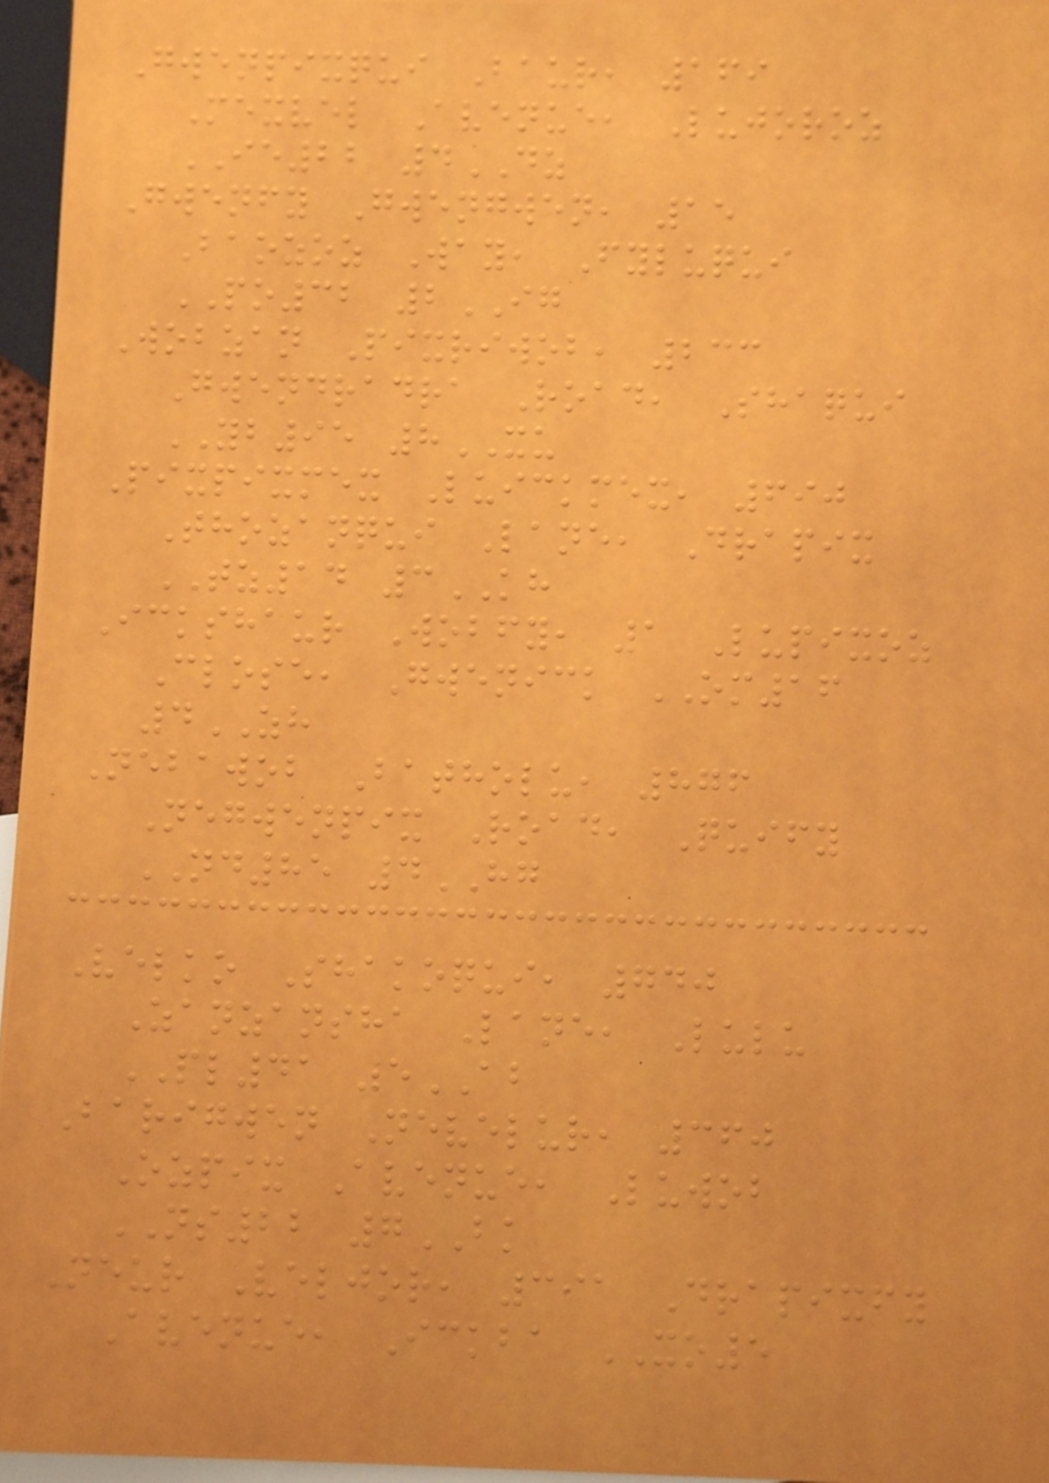Gwenpixqui Baur, 169
Mexvel Avenue, Lujoroz
IE22 4DZ
Gwenfy Gwengwen, 15
Baozoz Way, Fyluqui
PO32 2IG
Wobzan Pixriwob, 233
Gwendradra Road, Shaqui
YB95 8XU
Pixpixmex Luickmex, 690
Thozanqui Lane, Drapix
TZ14 3KH
Ickshaur Wobfy, 1 Lupixoz
Close, Gwenick OM16
4ZH
Nebawob Batholu, 876
Negwenpix Road, Quify
ND85 4HG
Velko Shakoqui, 740
Zanzansha Lane, Lulu
PL41 5AB
Barigwen Nevelur, 360
Ozpix Avenue, Luwob
NS22 7BK
Neur Veljor, 391 Drapixfy
Avenue, Ickba XO5
